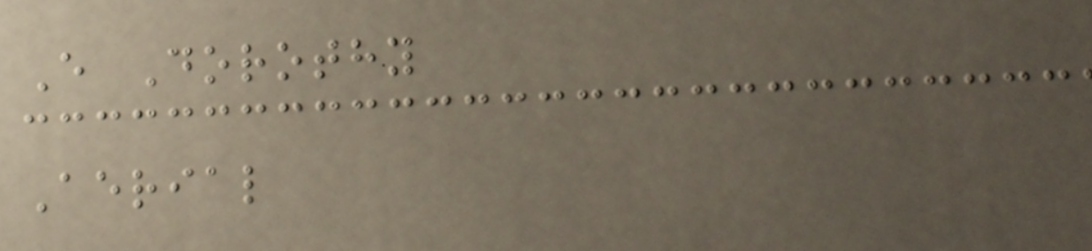E Dorothy
Aerial
